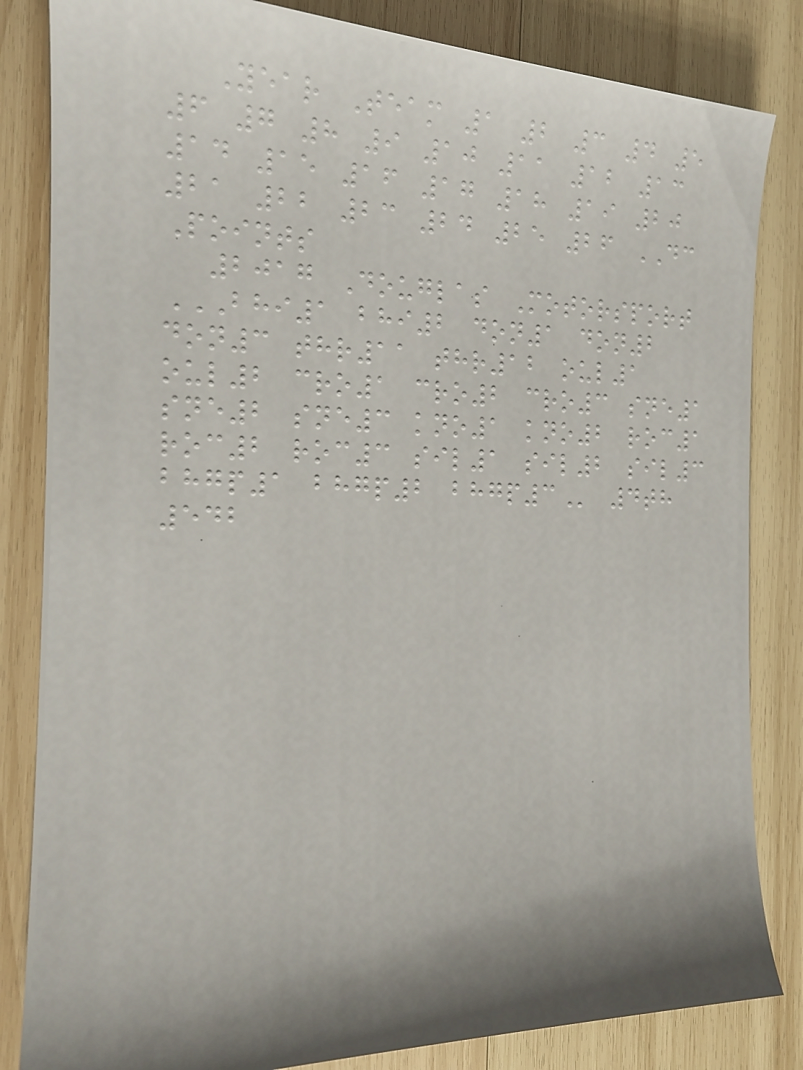Year Team 1 2 3 4 5
6 7 8 9 10 11 12 13
14 15 16 17 18 19 20
21 22 23 24 25 26 DC
Points
2017 Douglas Motorsport
BHI1 BHI2 DON1 DON2
DON3 THR11 THR12 OUL1
OUL2 CRO1 CRO2 CRO3 SNE1
SNE2 SNE3 KNO1 KNO2 ROC1
ROC2 ROC3 SIL1 SIL2 SIL3
BHGP1 BHGP2 BHGP3 4th
542
